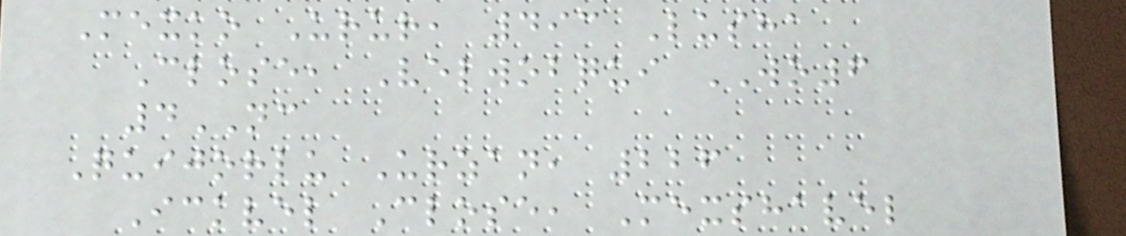Mexko Urur, 493 Lusha
Close, Velwobqui WO6
4NC
Quijorlu Urzan, 226
Ickvel Close, Mexshavel
